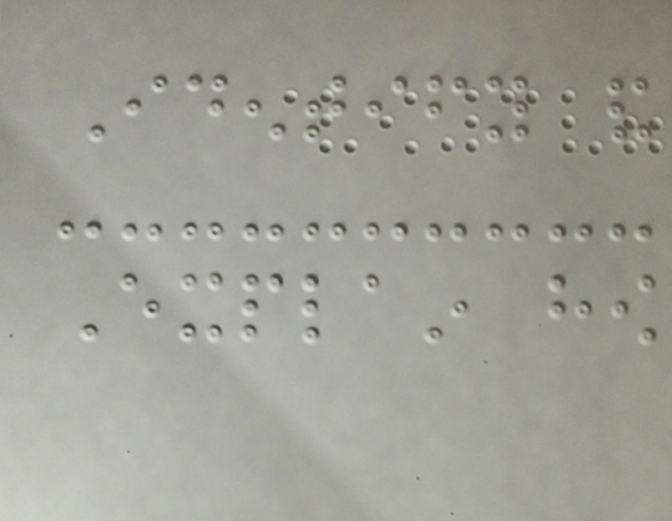Identify and
Explain how
